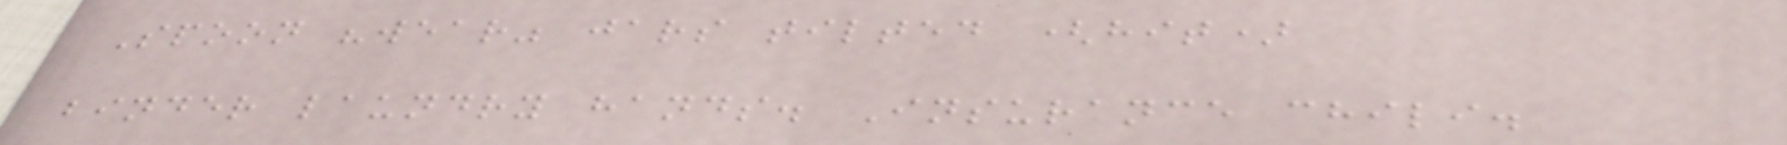Spoon "wear" jars tilted (hit)
binder laundry hands. Insurance chili.
